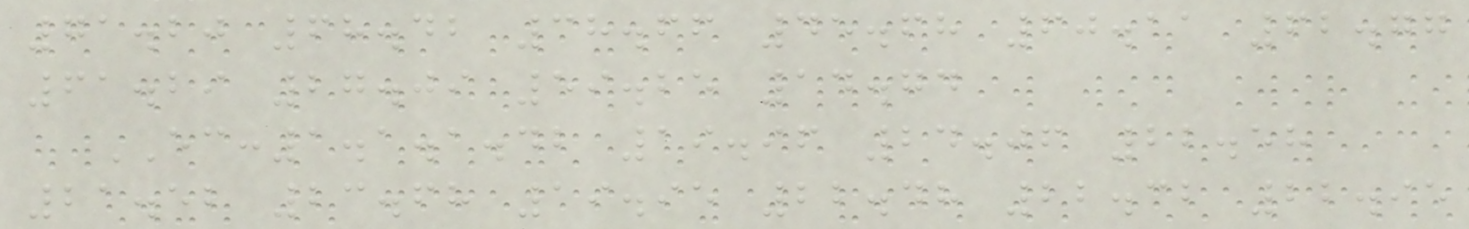71.20 68.42 38.66 45.68 60.11 62.77
61.29 27.09 59.25 14.74
EC:1.1.1.42 19.96 24.06 22.58
21.52 23.68 19.95 22.48 22.32 22.95
